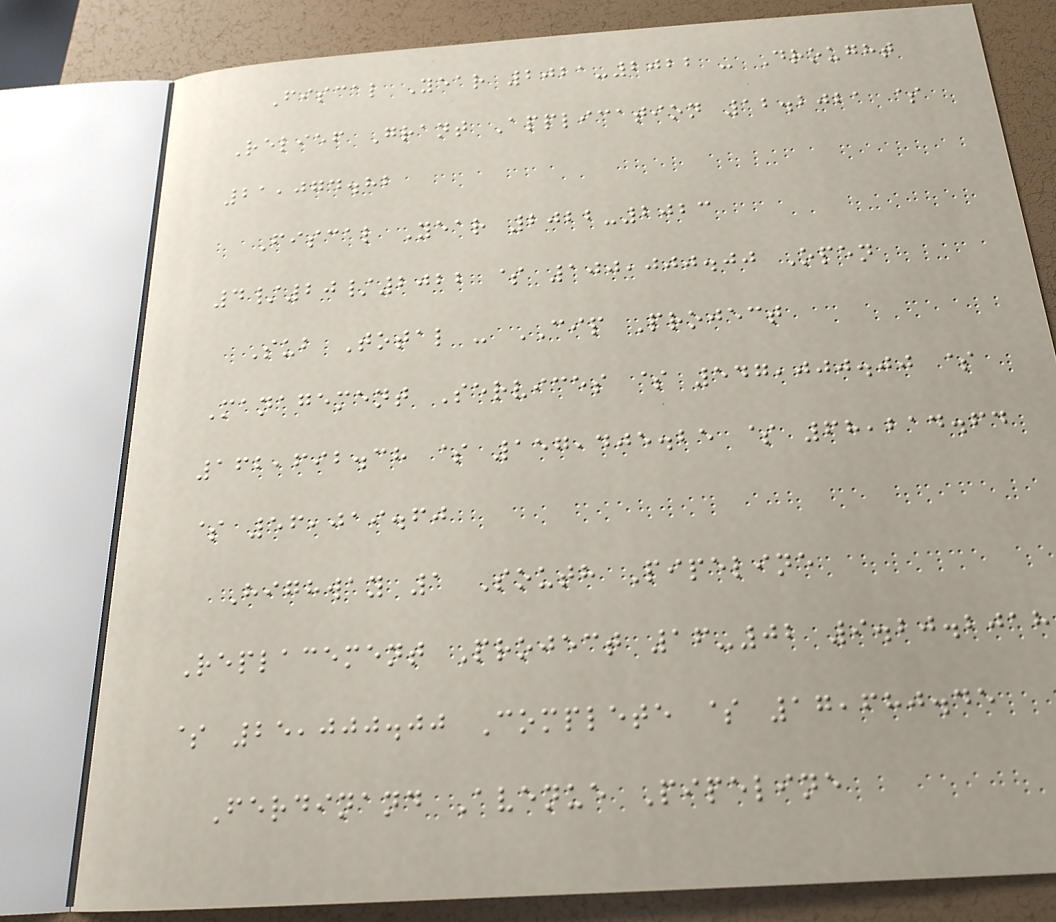Fiscal Year 2021-2022 - Drought
Relief Grant Application 12.2021 $
21,074.82
Fiscal Year 2022-2023
4/20/2022 $ 100,000.00 Open
Sub Total - CIP Project
Management Services $ 547,000.00 $
162,692.38 $ 157,405.25 $ 68,214.64
$ 56,019.60
Highway 1 South Pipeline
Replacement Project 16-02 9.20.2018
$ 25,000.00 Complete $ 17,680.45
Ferdinand Avenue Pipeline
